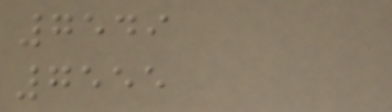7549
7555
